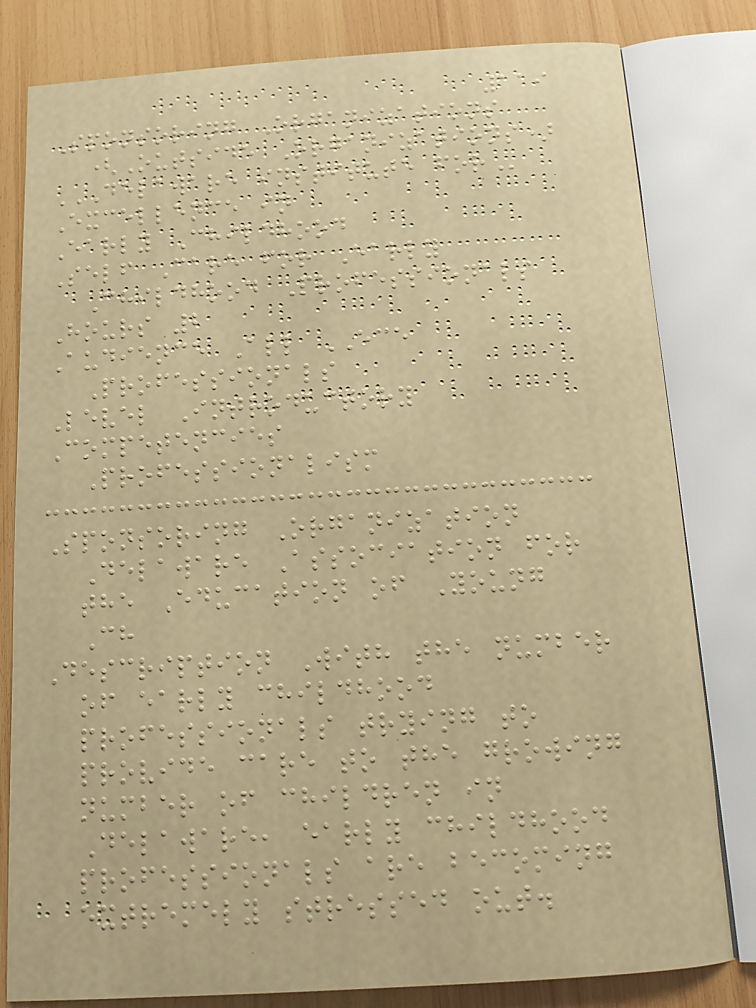119
Sponsoring Organizations
(Outside Organizations)
DELAWARE INSTITUTE FOR
Excellence in
Early Childhood
Self Care for Early
Childhood Professionals
Hours 2
Audience All ECE
Professionals
Level Introductory
Competencies
Professionalism
Sponsoring Organization
Delaware Association for
the Education of Young
Ch
Description With the number
of early childhood
professionals trying to
provide care to the growing
number of children in
Delaware, early childhood
professionals are becoming
extremely stressed out.
